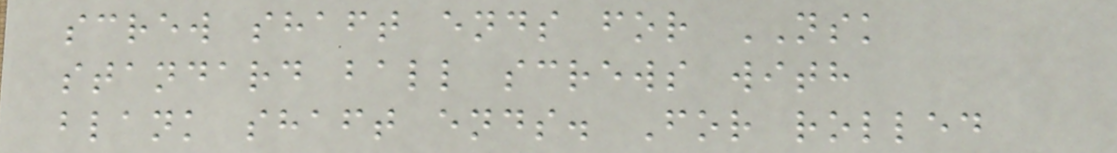screw shaft ends for NSK
standard ball screws with
blank shaft ends. For rolled
